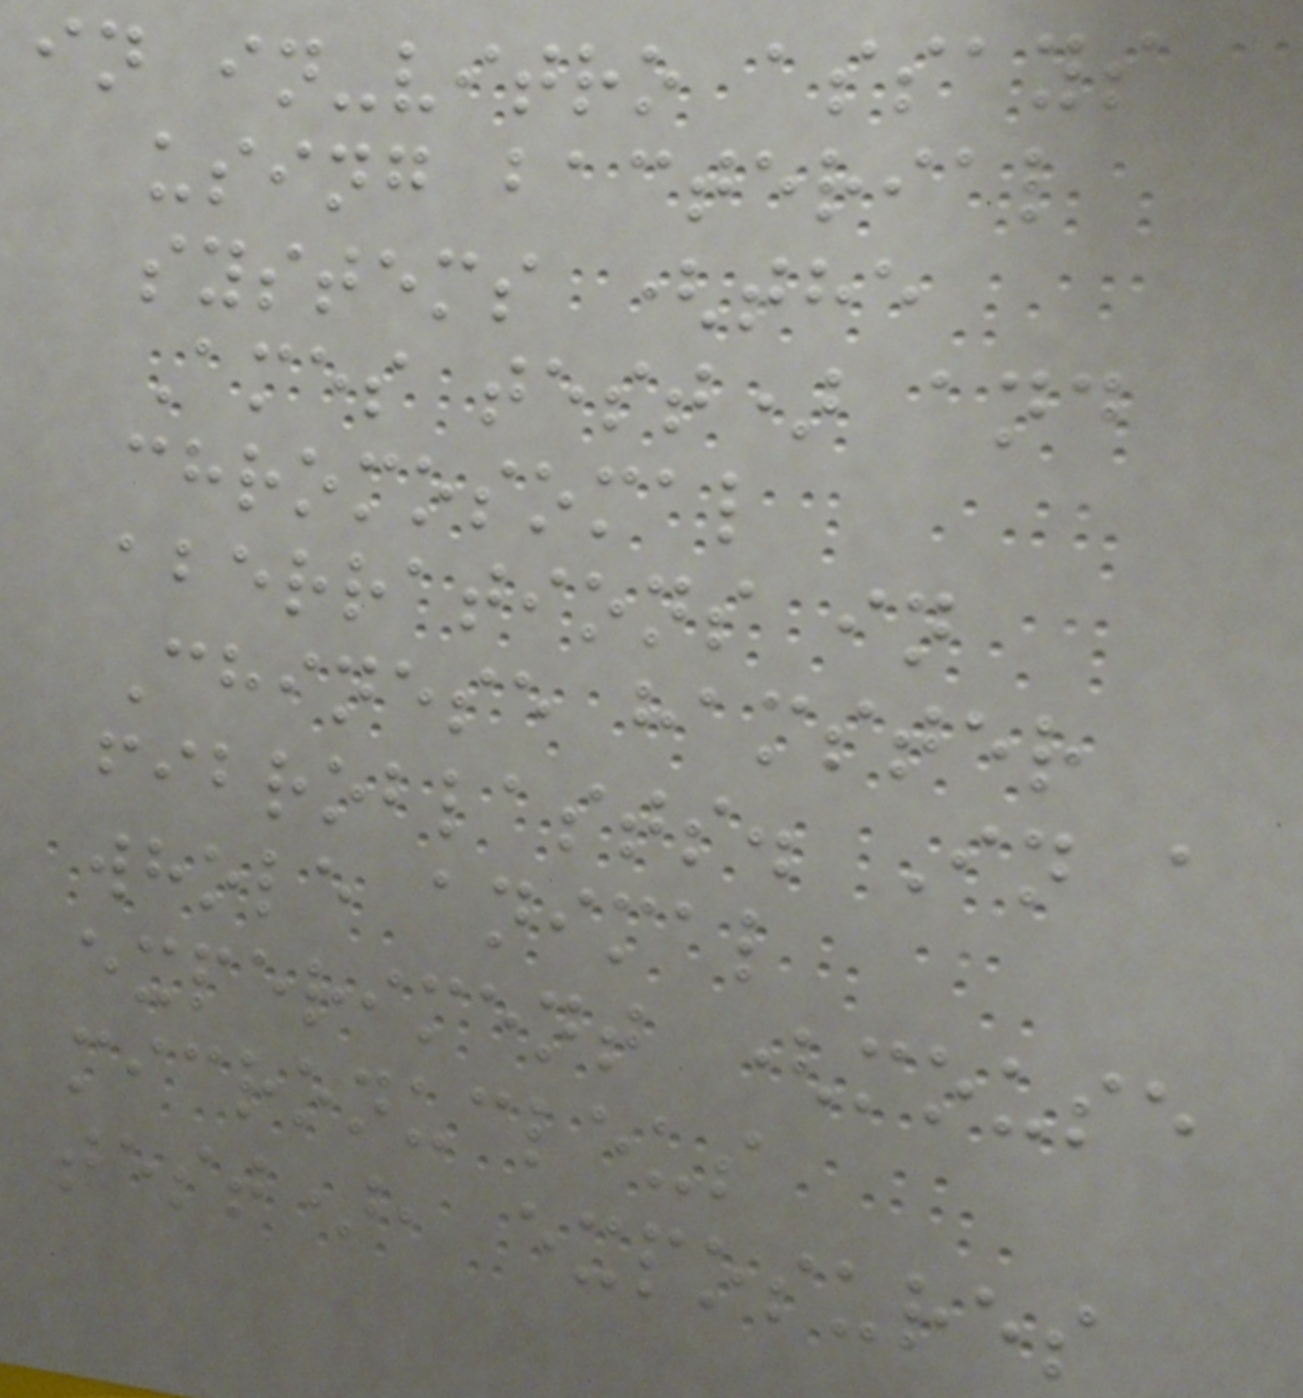in in-vitro assays
using bacterial
systems (the
Ames test) and
chromosomal
aberrations in
Chinese hamster
fibroblasts. In a
whole animal
experiment (mouse
micronucleus
test), exposures
